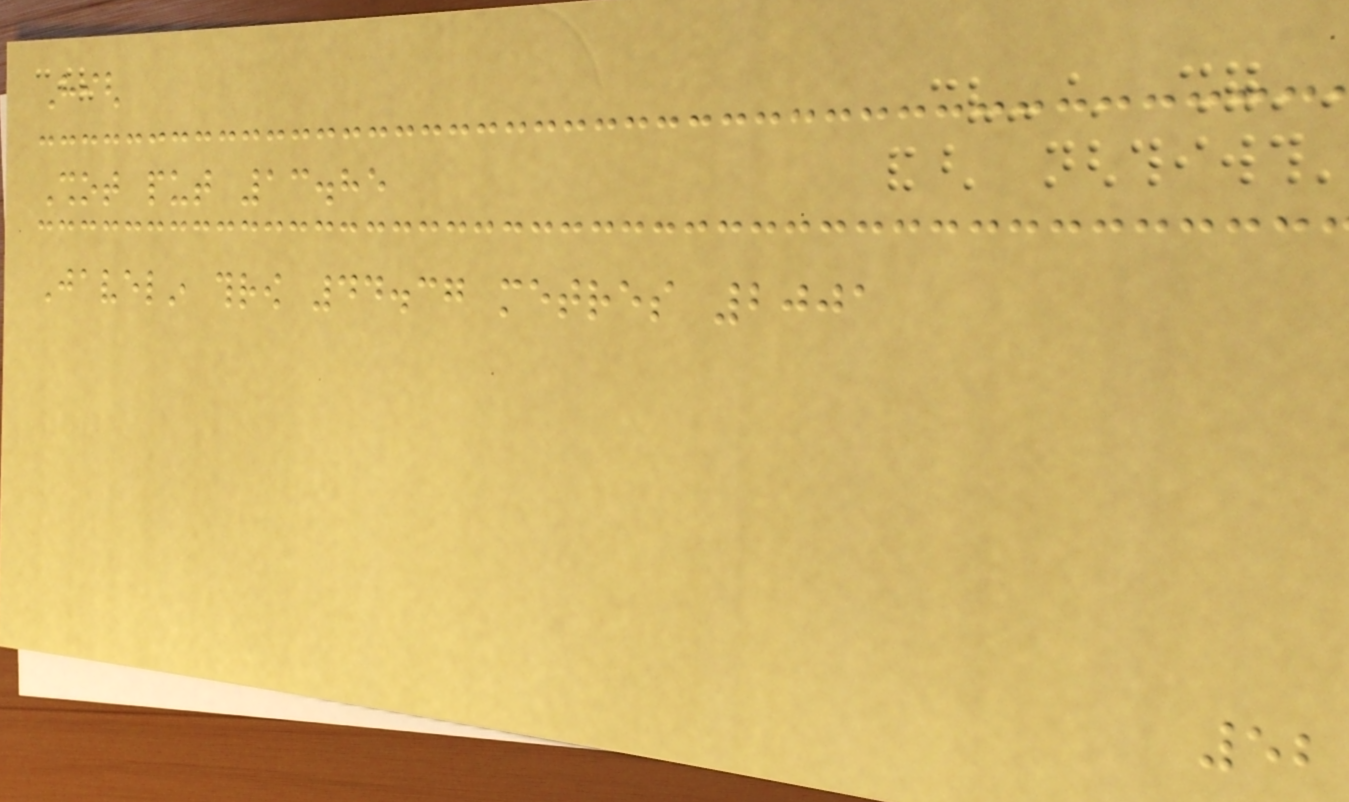High
Shot put 13.85
Javelin throw 44.37 metres 2001
52
